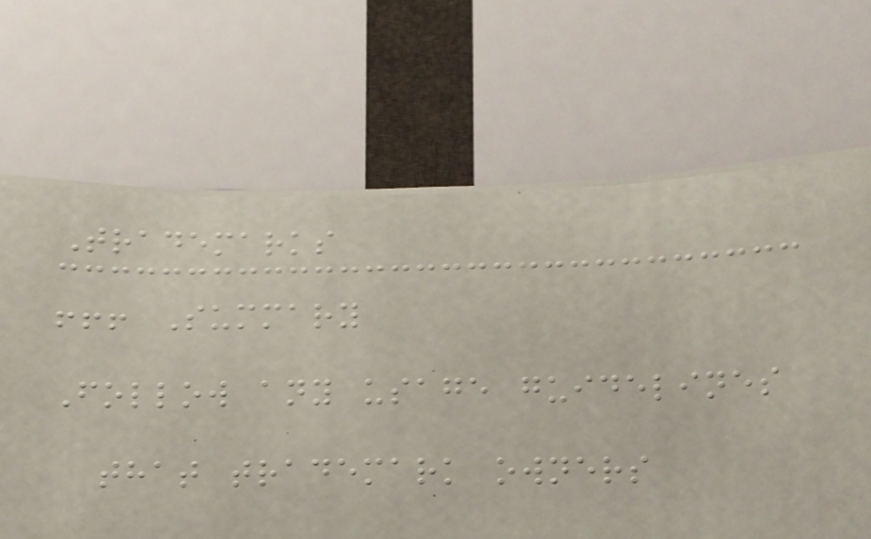Trademarks
!!! Summary
Follow any usage guidelines
that trademark owners
